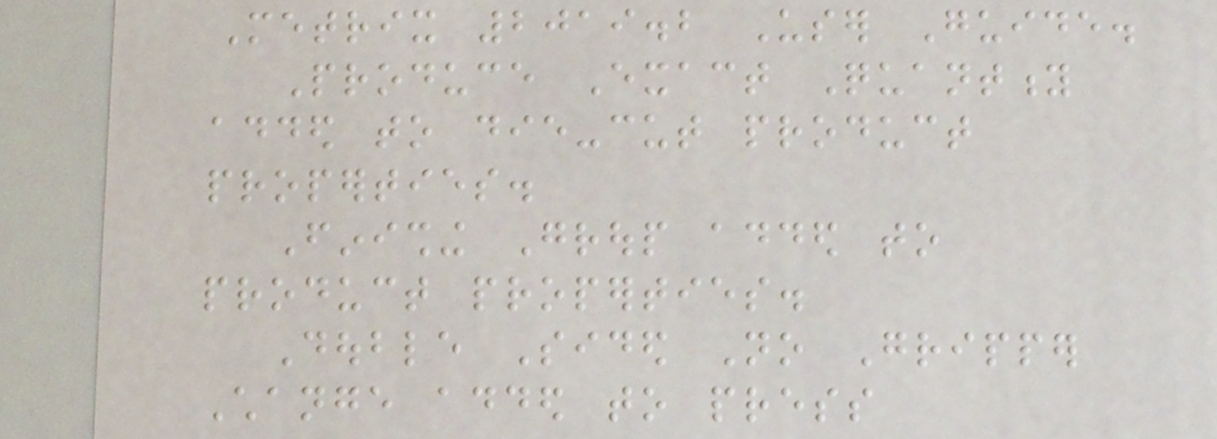Metrix 2019.2 User Guide.
Produce Exact Quantity
added to die-cut product
properties.
Finishing Group added to
product properties.
Double Sided No Gripper
Change added to press
